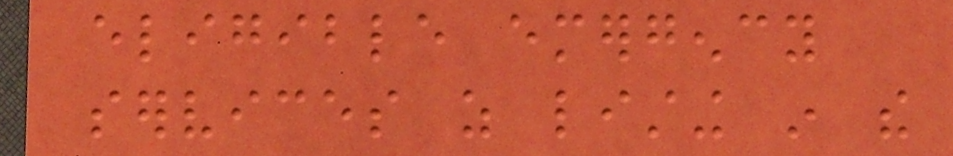eligible emergency
services as listing in the
